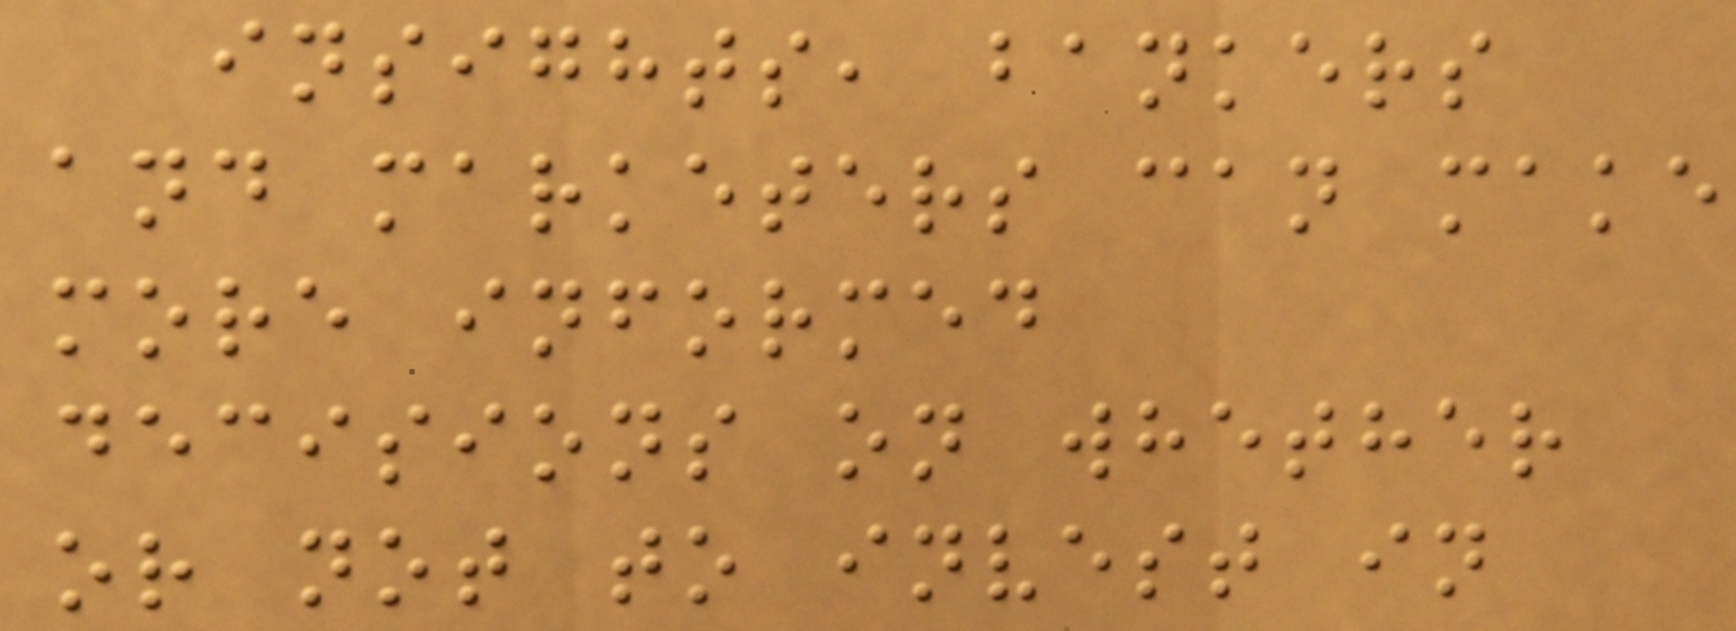insights, bankers
and marketers can make
more informed
decisions on whether
or not to invest in
